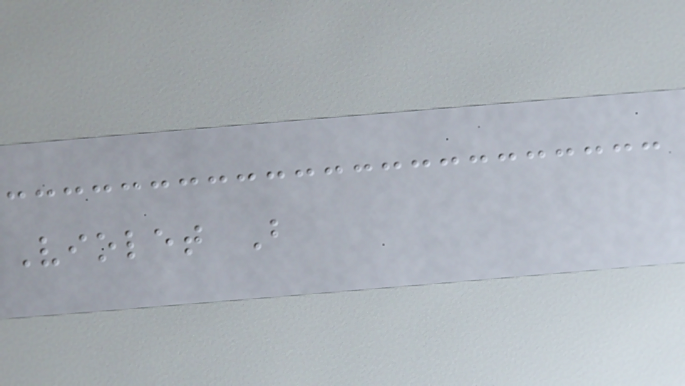Violet B
